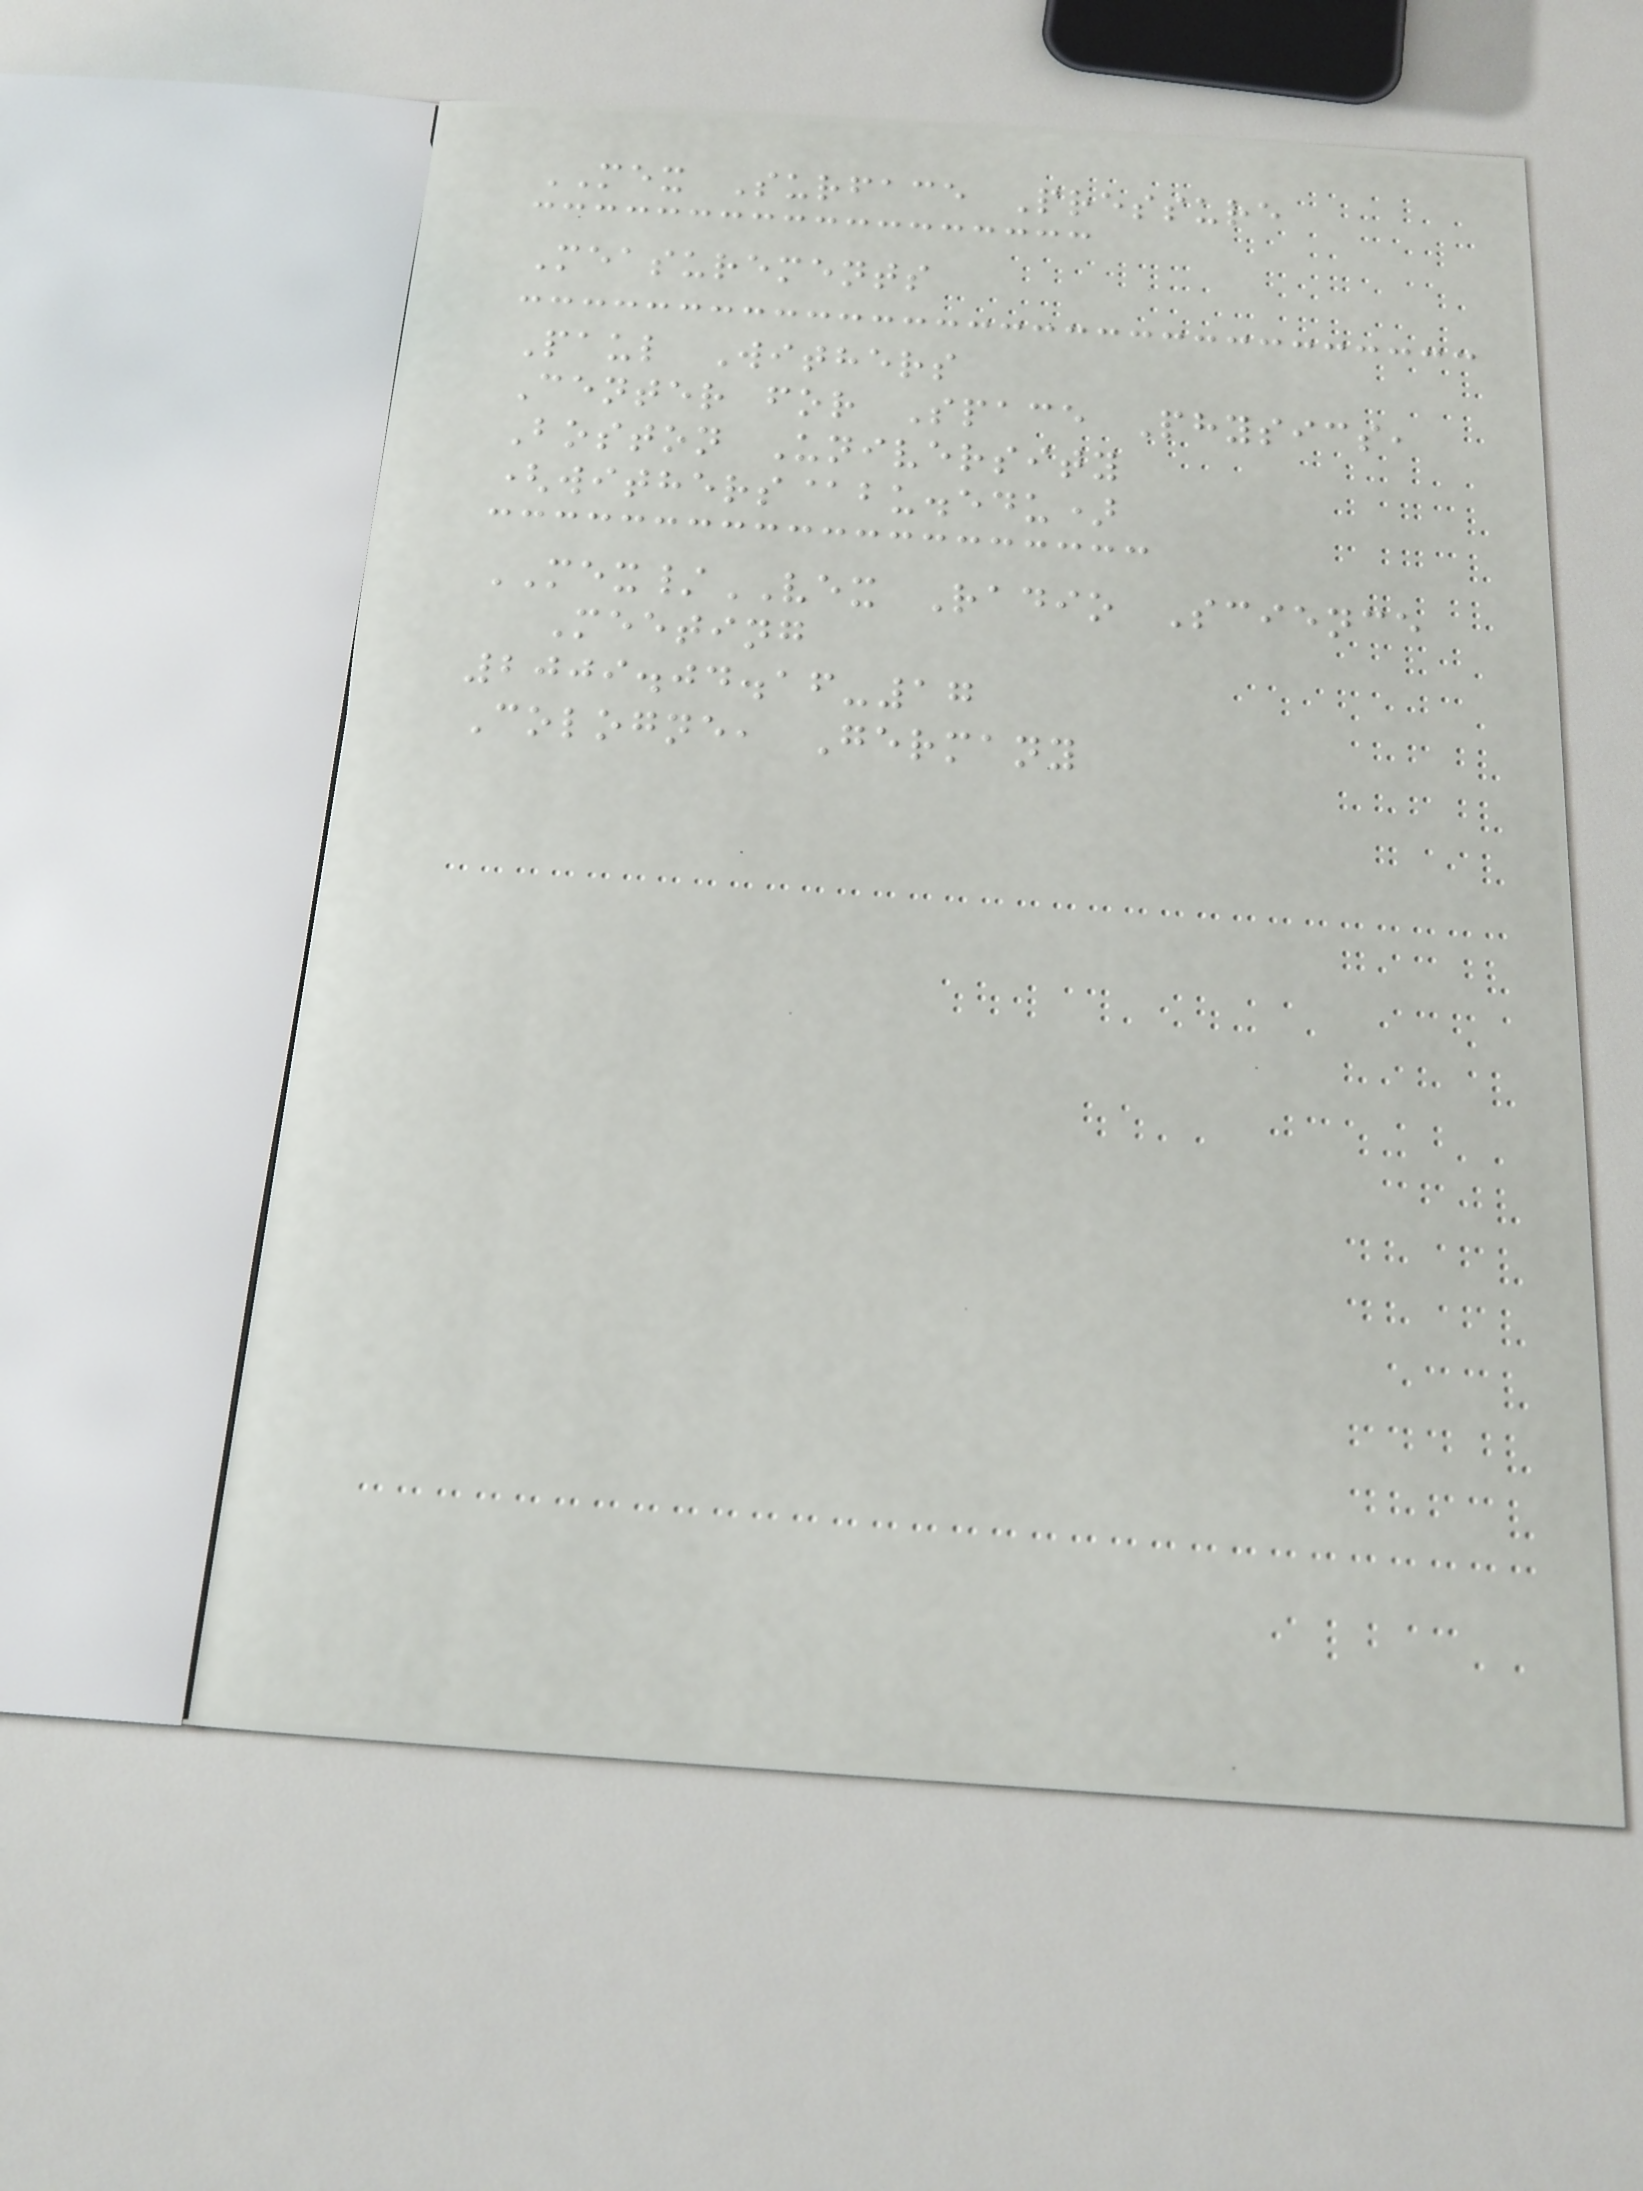MEX Surface Pressure
Measurements
Paul Withers
Center for Space Physics,
Boston University
(withers@bu.edu)
MEX/VEX Radio Science
Meeting
2009.04.16-17
Cologne, Germany
